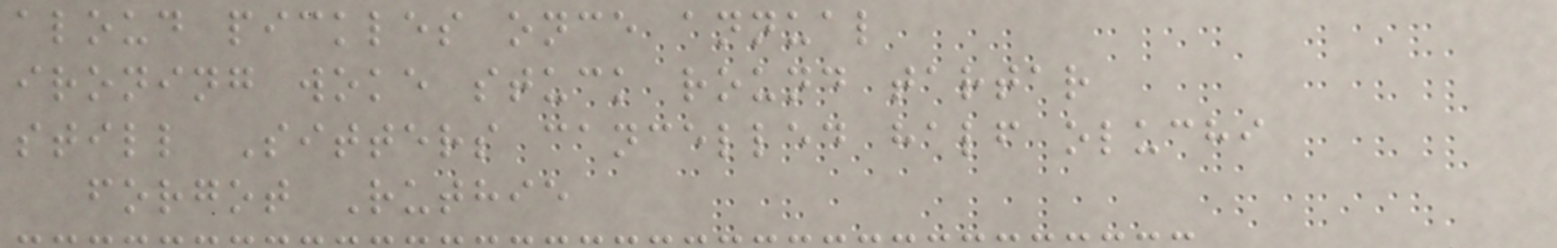aloud pickles once annual
ironing woke stuck round tartar
still Sitters cancelled half oluchi
forgot Ruthie
